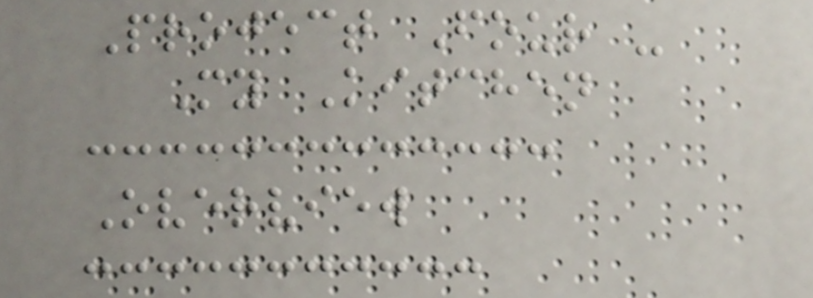Project Four -
My Kitchen
Overview
